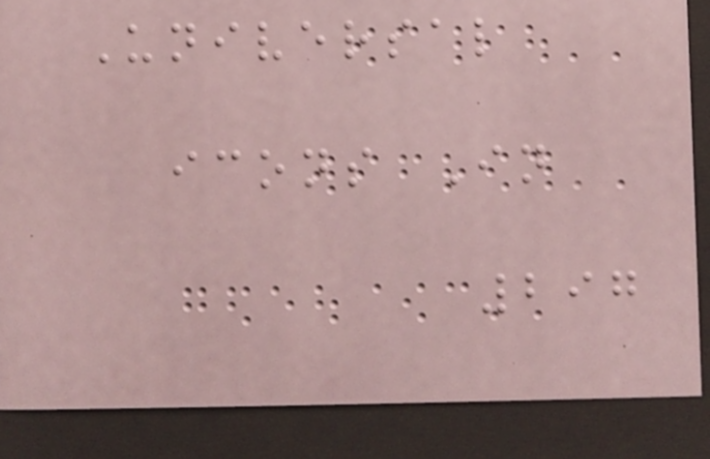Universal
icons In
297
